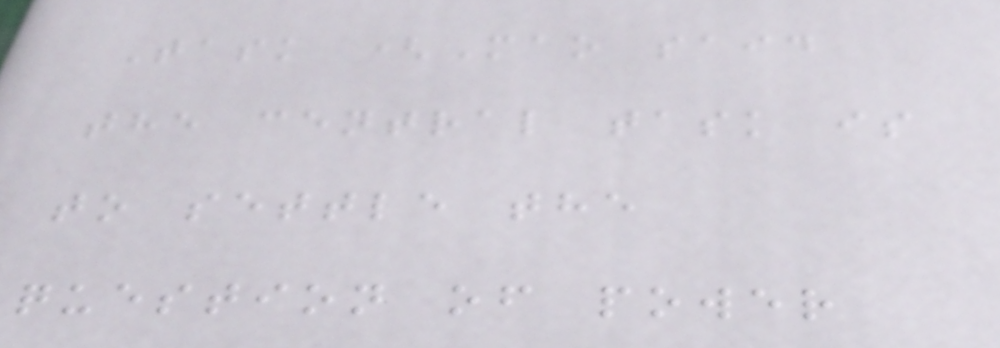Task (Mao said
the central task is
to settle the
question of power
